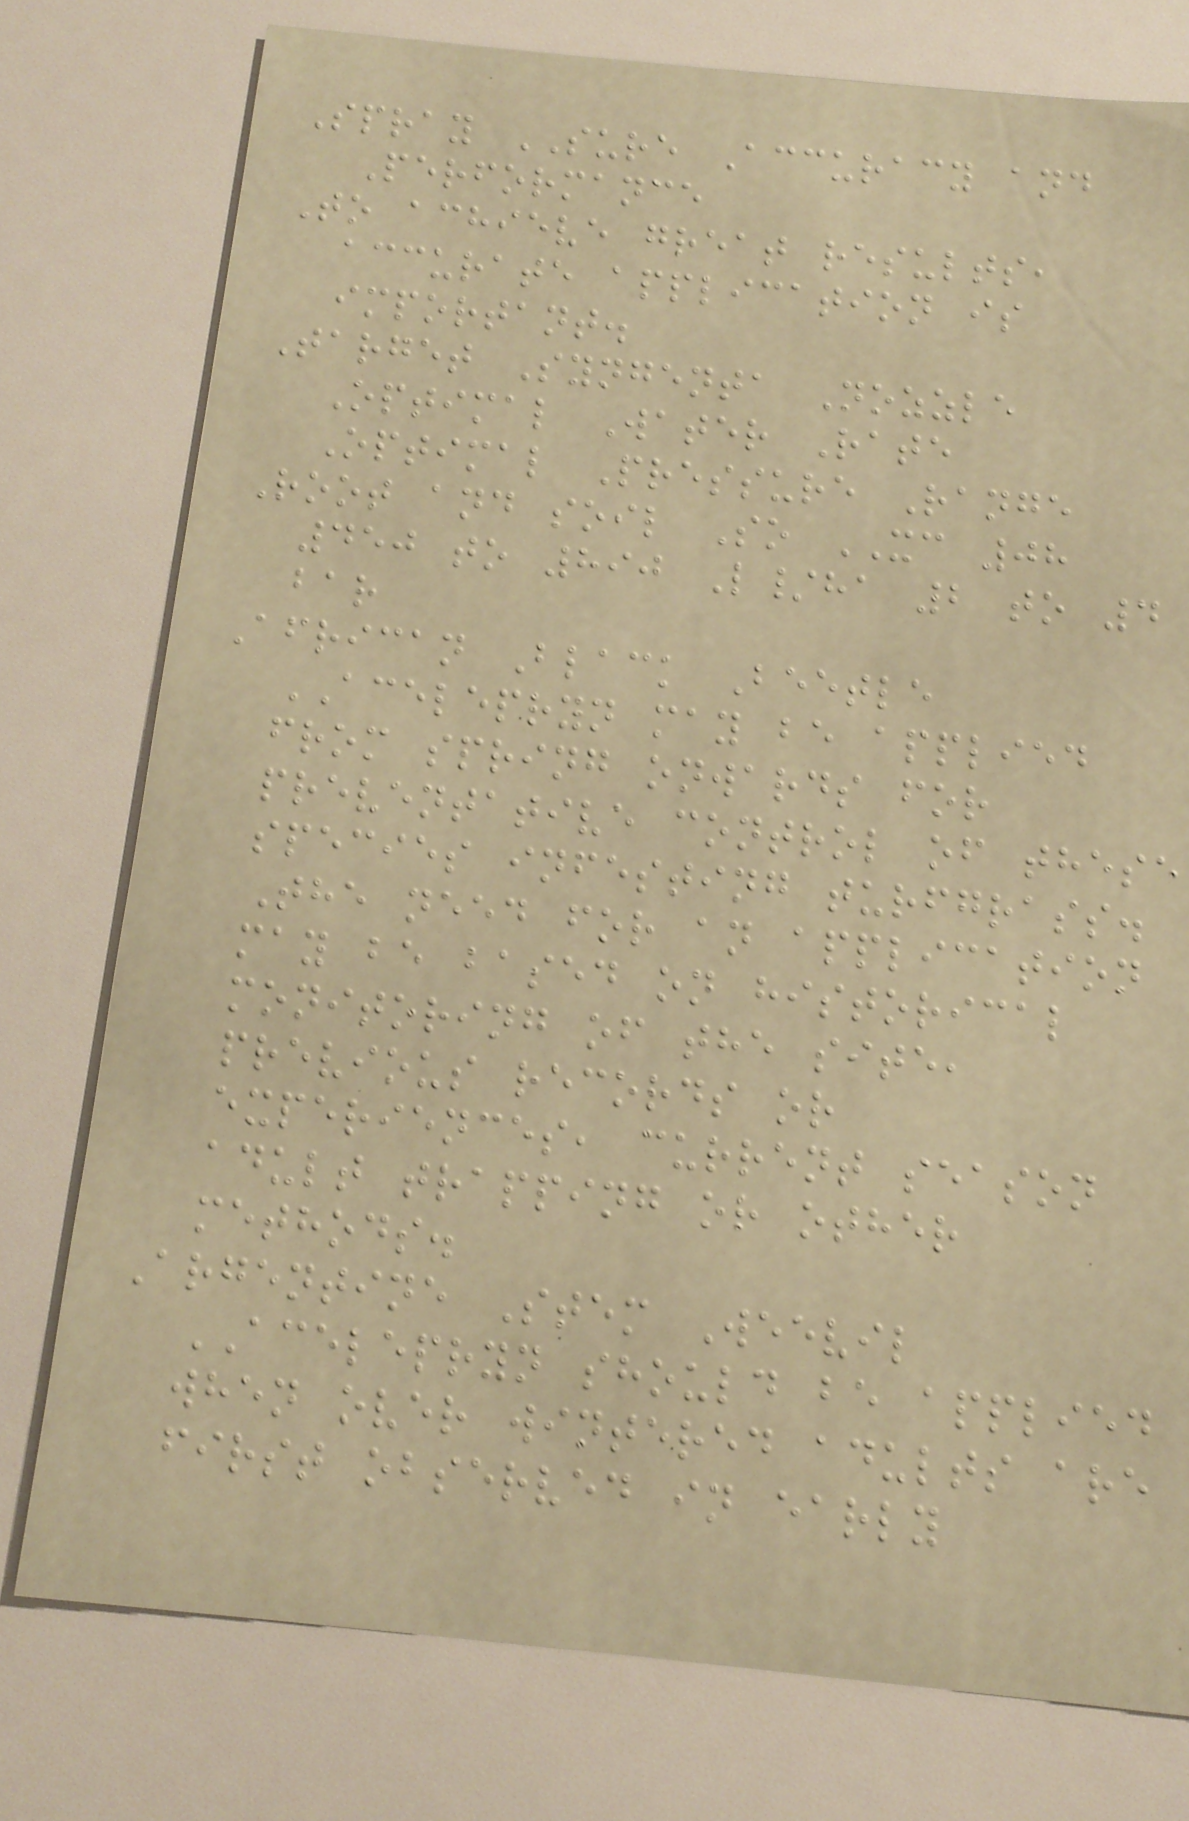Spray SURE Accuracy and
Performance
To achieve great results,
accurate application is
important.
Target Syngenta Nozzle
Optimal Water Rate
Optimal Pressure Range
Root and soil So XC 08
450 to 890 L/ha 2 to 4
bar
African Black Beetle
ACELEPRYN may be applied
from spring onwards for
preventative control of these
species infesting turfgrass.
The need for an application
may be based on historical
monitoring of the site,
previous records or
experiences, current season
adult trapping or other
methods.
Argentine Stem Weevil
ACELEPRYN should be applied
when over wintered adults are
first observed in early
